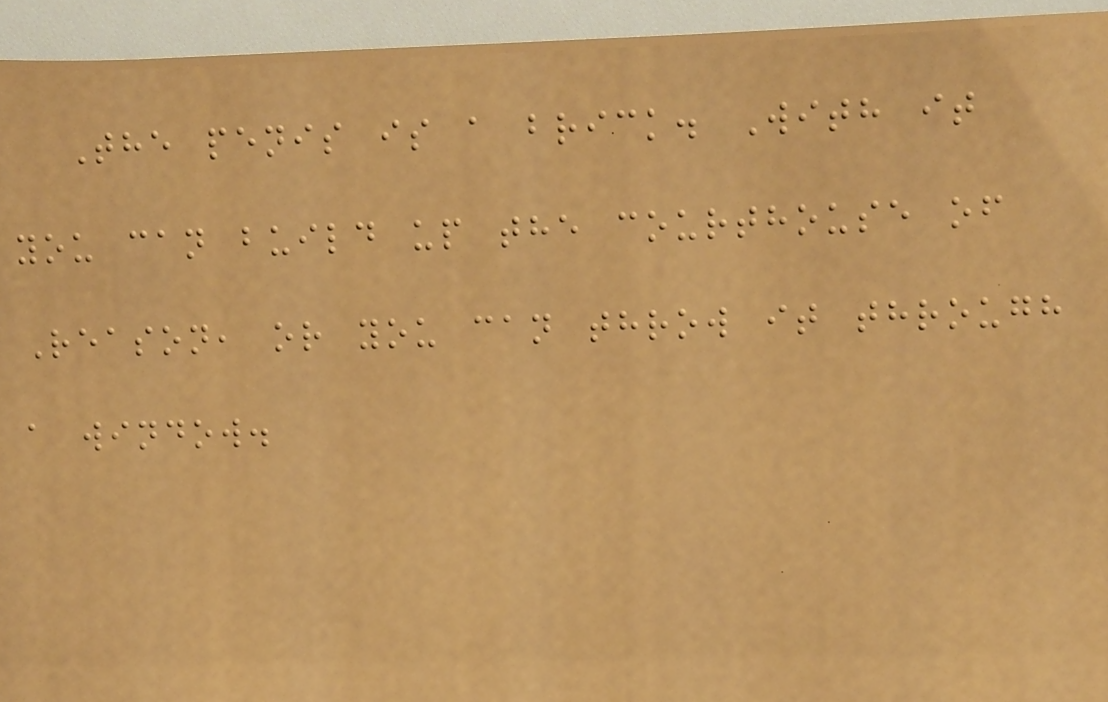The penis is a brick. With it
you can build up the courthouse of
Reason, or you can throw it through
a window.
